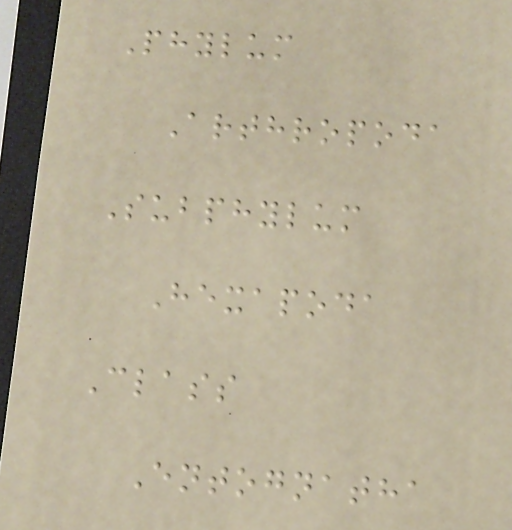Phylum
Arthropoda
Subphylum
Hexapoda
Class
Entognatha
